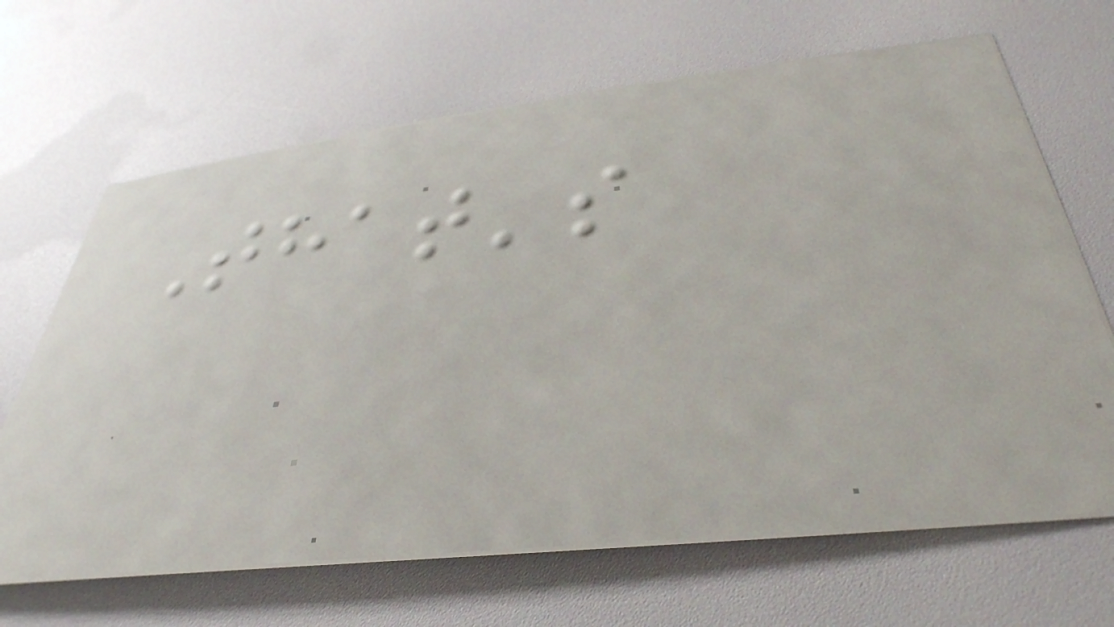That's
